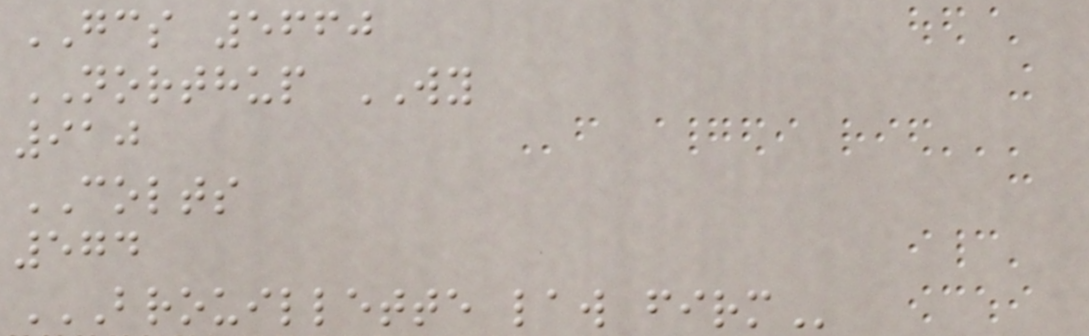GCS 5660
NORTHUP WY
910
COLTS
574
BROUILLETTE LAW FIRM
